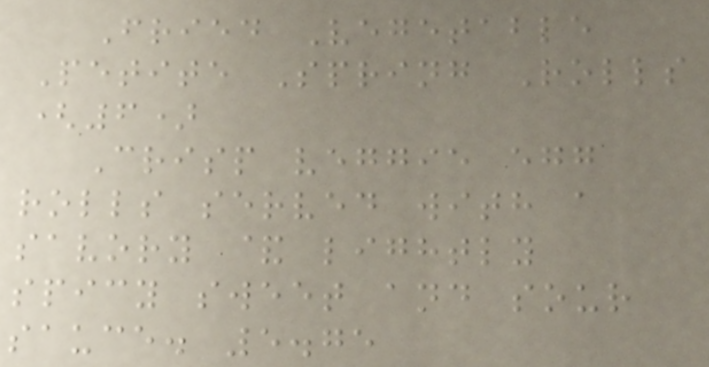Fried Vegetable
Petite Spring Rolls
(6)
Crisp veggie egg
rolls served with a
savory & lightly
spicy sweet and sour
sauce. 5.75
